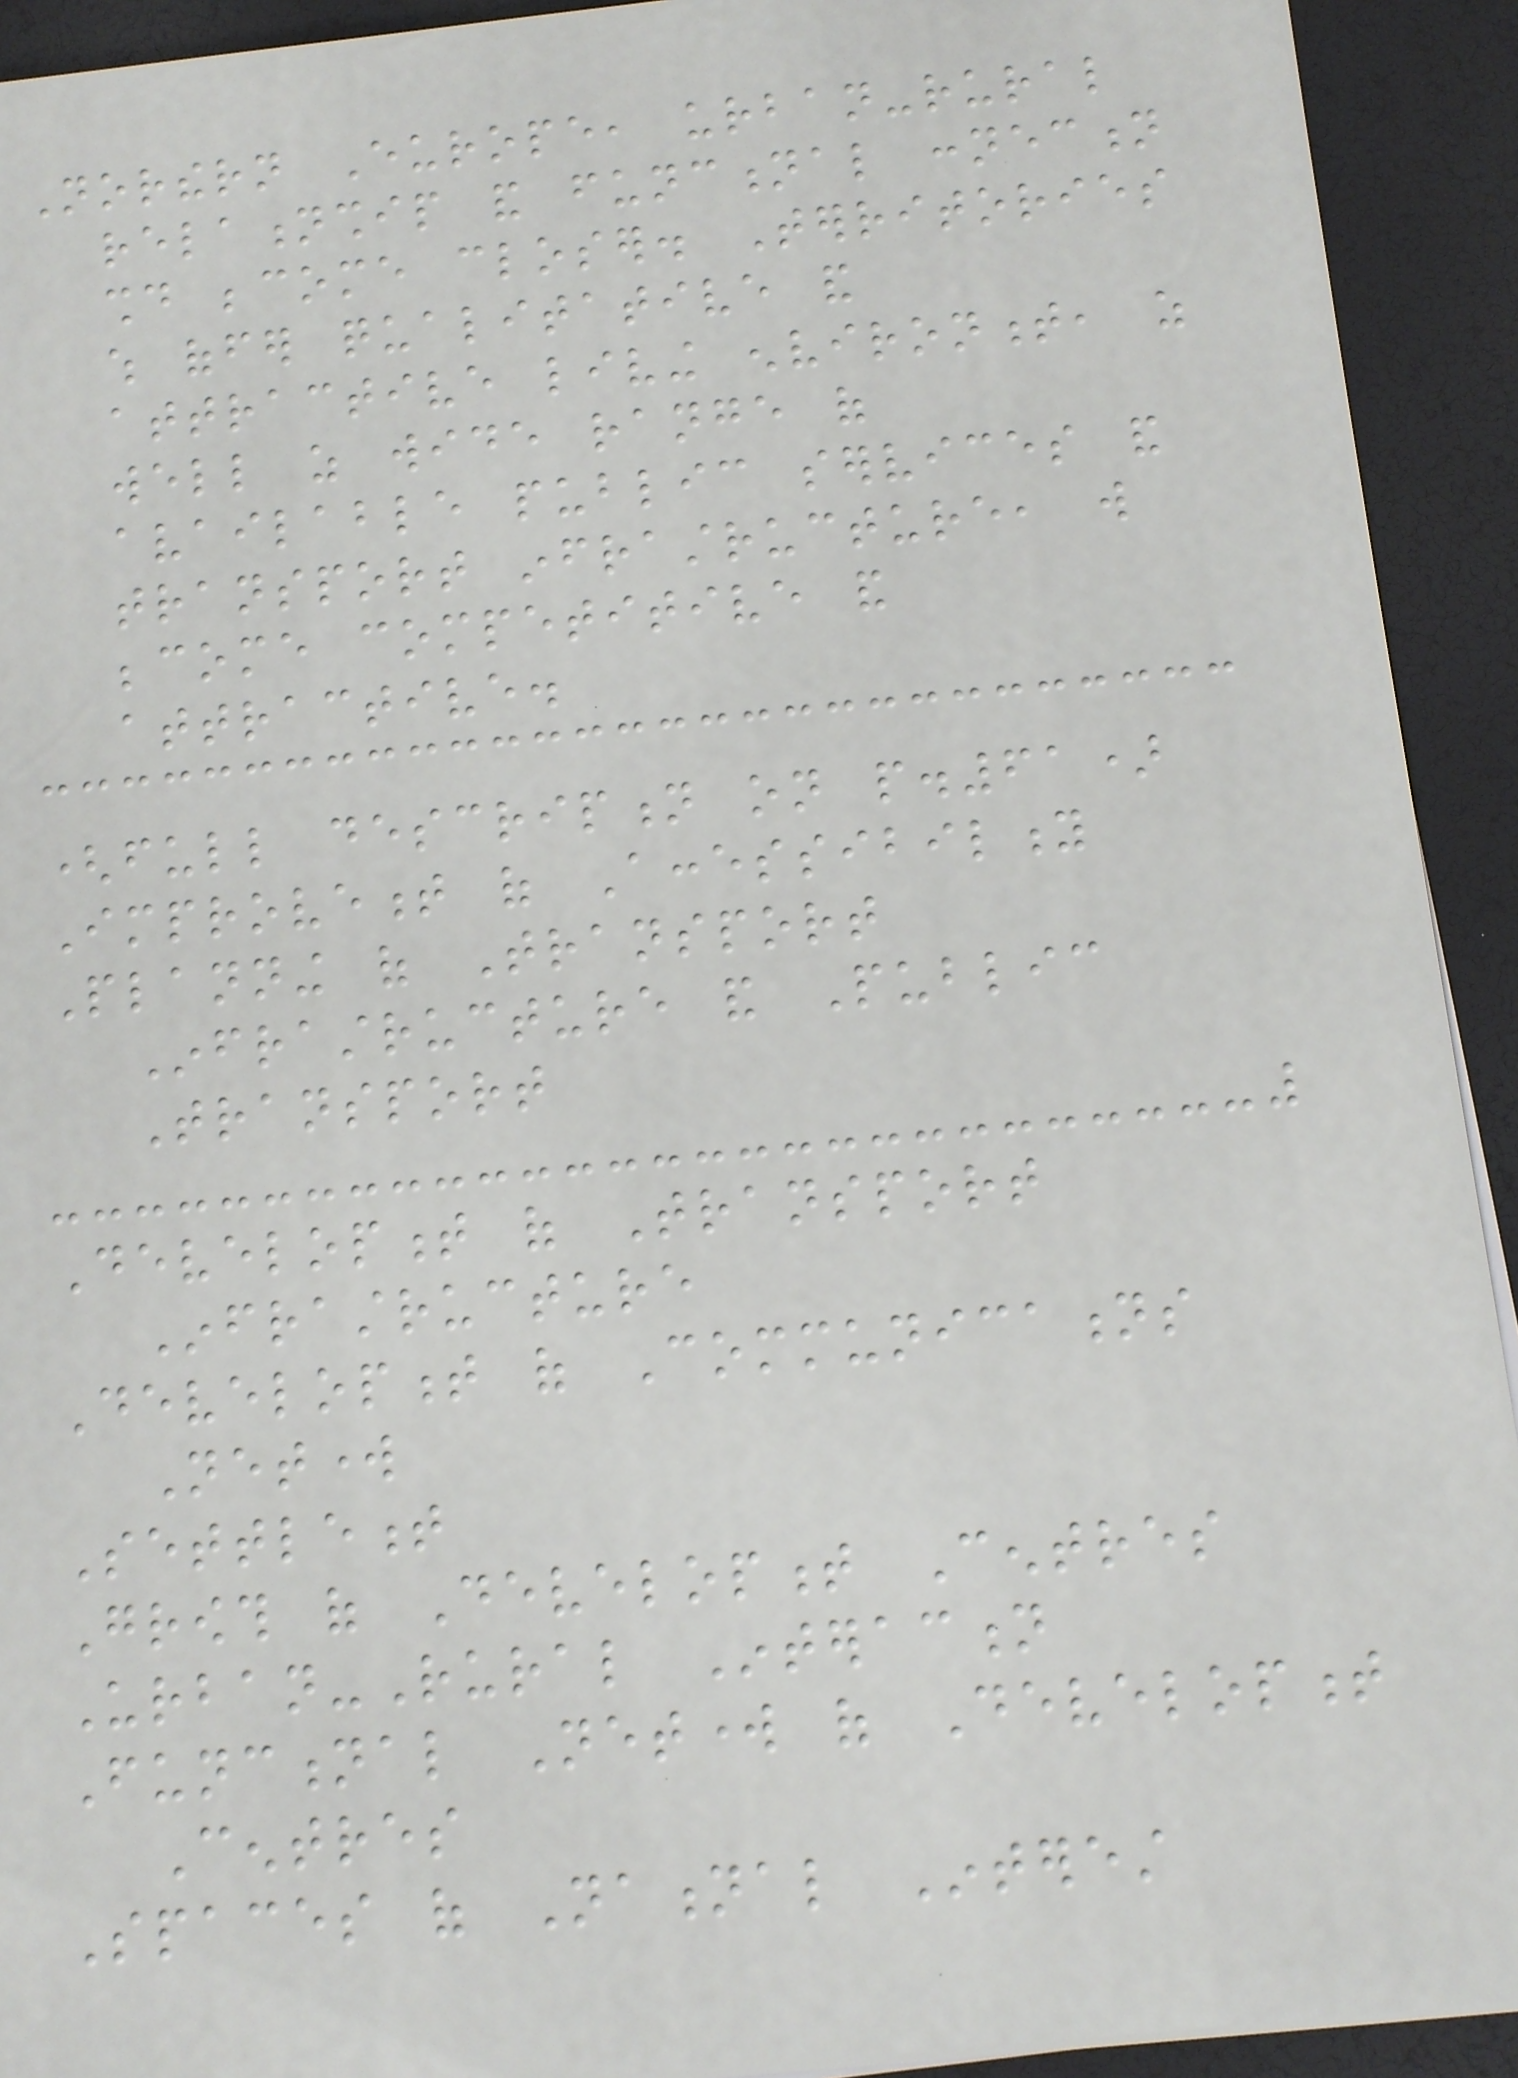Northern Europe, urban-rural
relationship and functional connection
should become closer. Territories
which offer qualitative and
attractive living environment, as
well as wide range of
available public services and
transport infrastructure, will
become competitive and
attractive.
(full description on p.61)
Improvement of Accessibility
Planning of Transport
Infrastructure and Public
Transport
Development of Transport
Infrastructure
Development of Communications
Network
Settlement
Growth of Development Centres
Urban-Rural Interaction
Functional Network of Development
Centres
Spaces of National Interest
